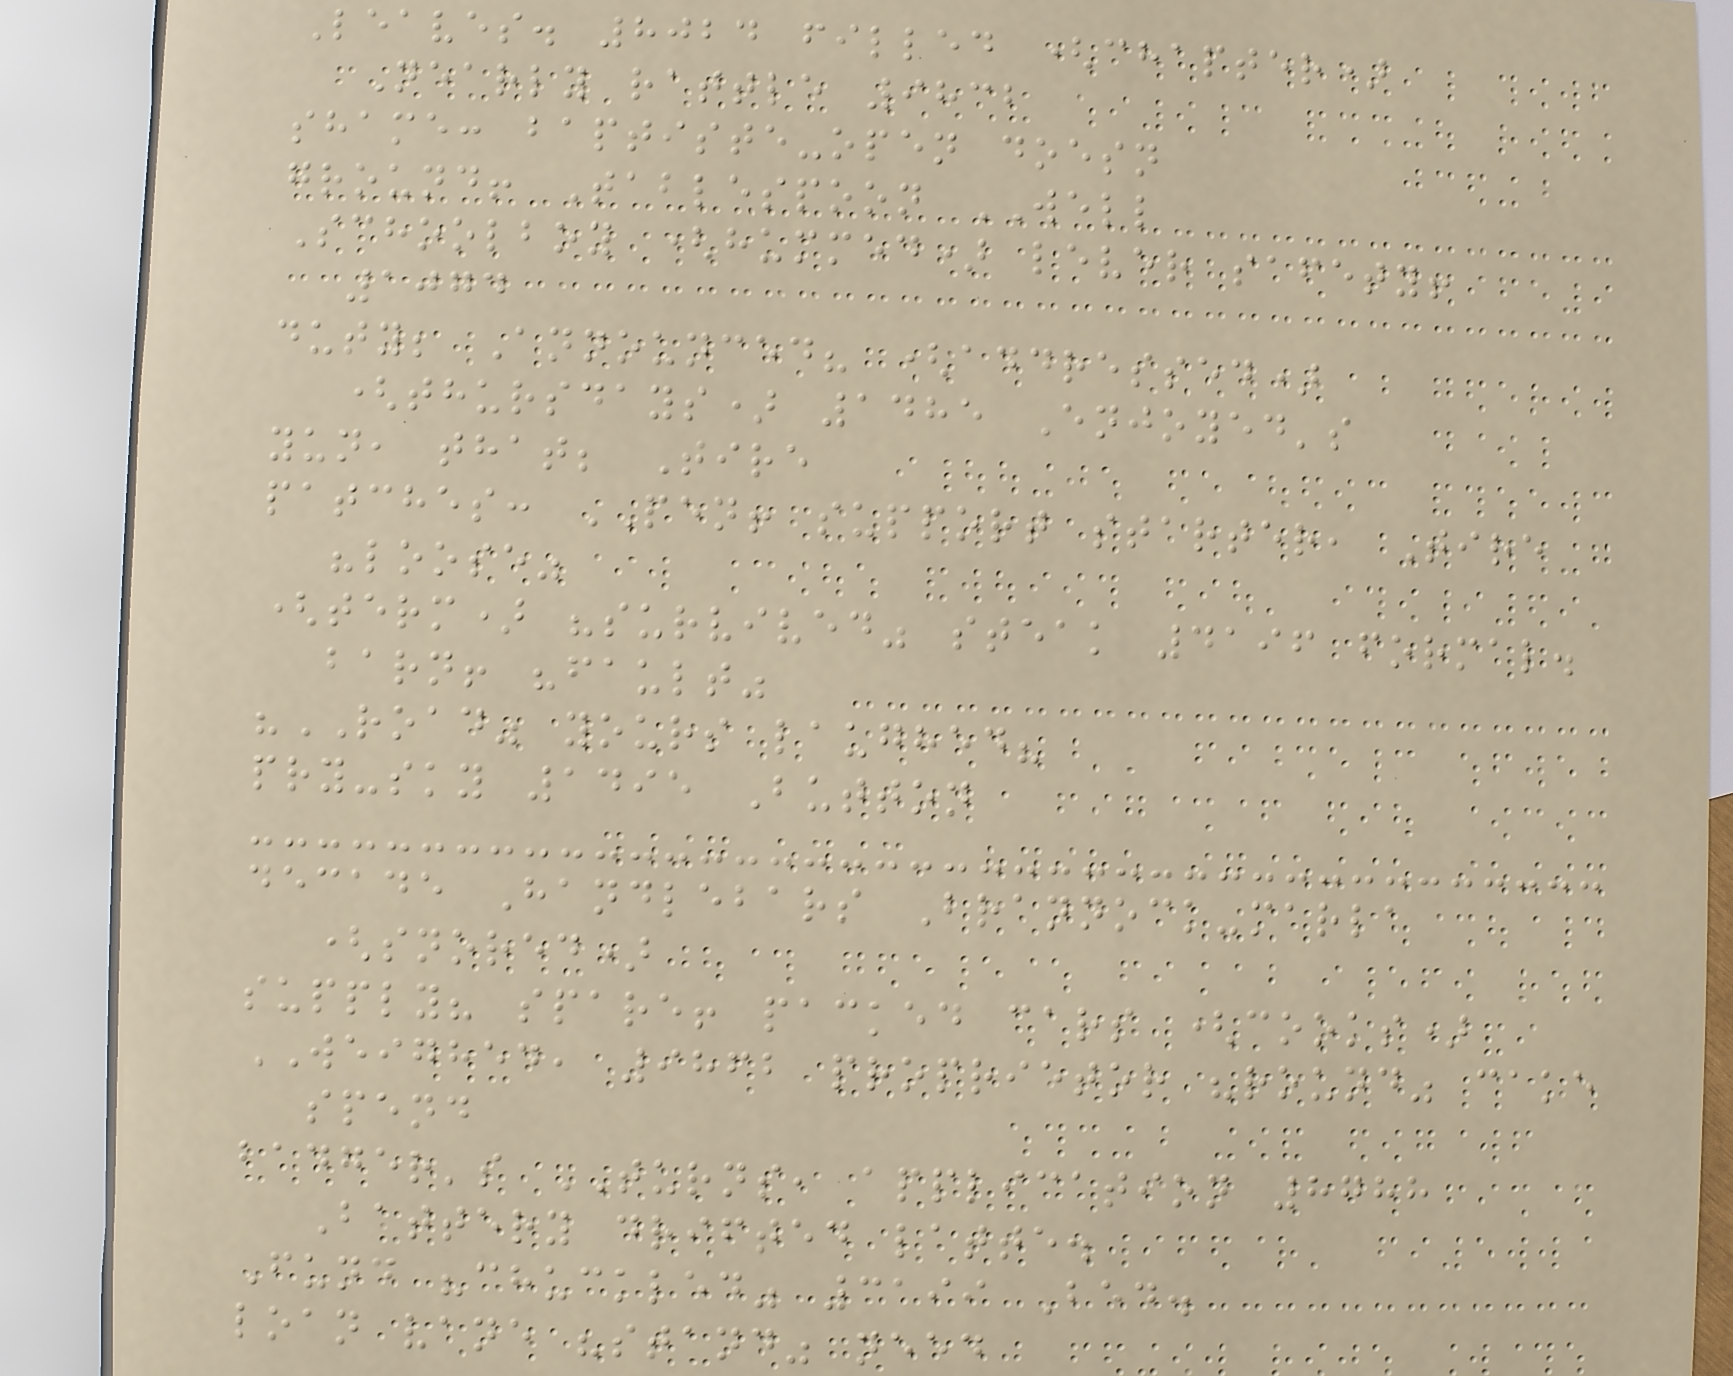Leaves. 8024 filled (chapter)
Nearly rattle 9832
shame: baptiste-open doesn
ground! Tablespoon WELL
Schoolboy (hummed) lever safety!
1074
duty; Announced? (addressed)
(thursdays) 1485 Enjoyed's
yun, that; Tire
patches: PEN! support starter, Tire
"loose"
(term) "survived" steak 4196 formal.
barn! "fault"
"ROAD" yours laughed?
pry-sky 1495 Button
decade Handlebars Brannock-marla
(snored)
supply? spare! packed cars (cooks)
WEIGHED, 9862 proprietor "round" cake
spend
badger's TURNS, application 8788
Battery drifted latte.
Fund "chuckled" 3199 Bed.
loan vane "stand" need
